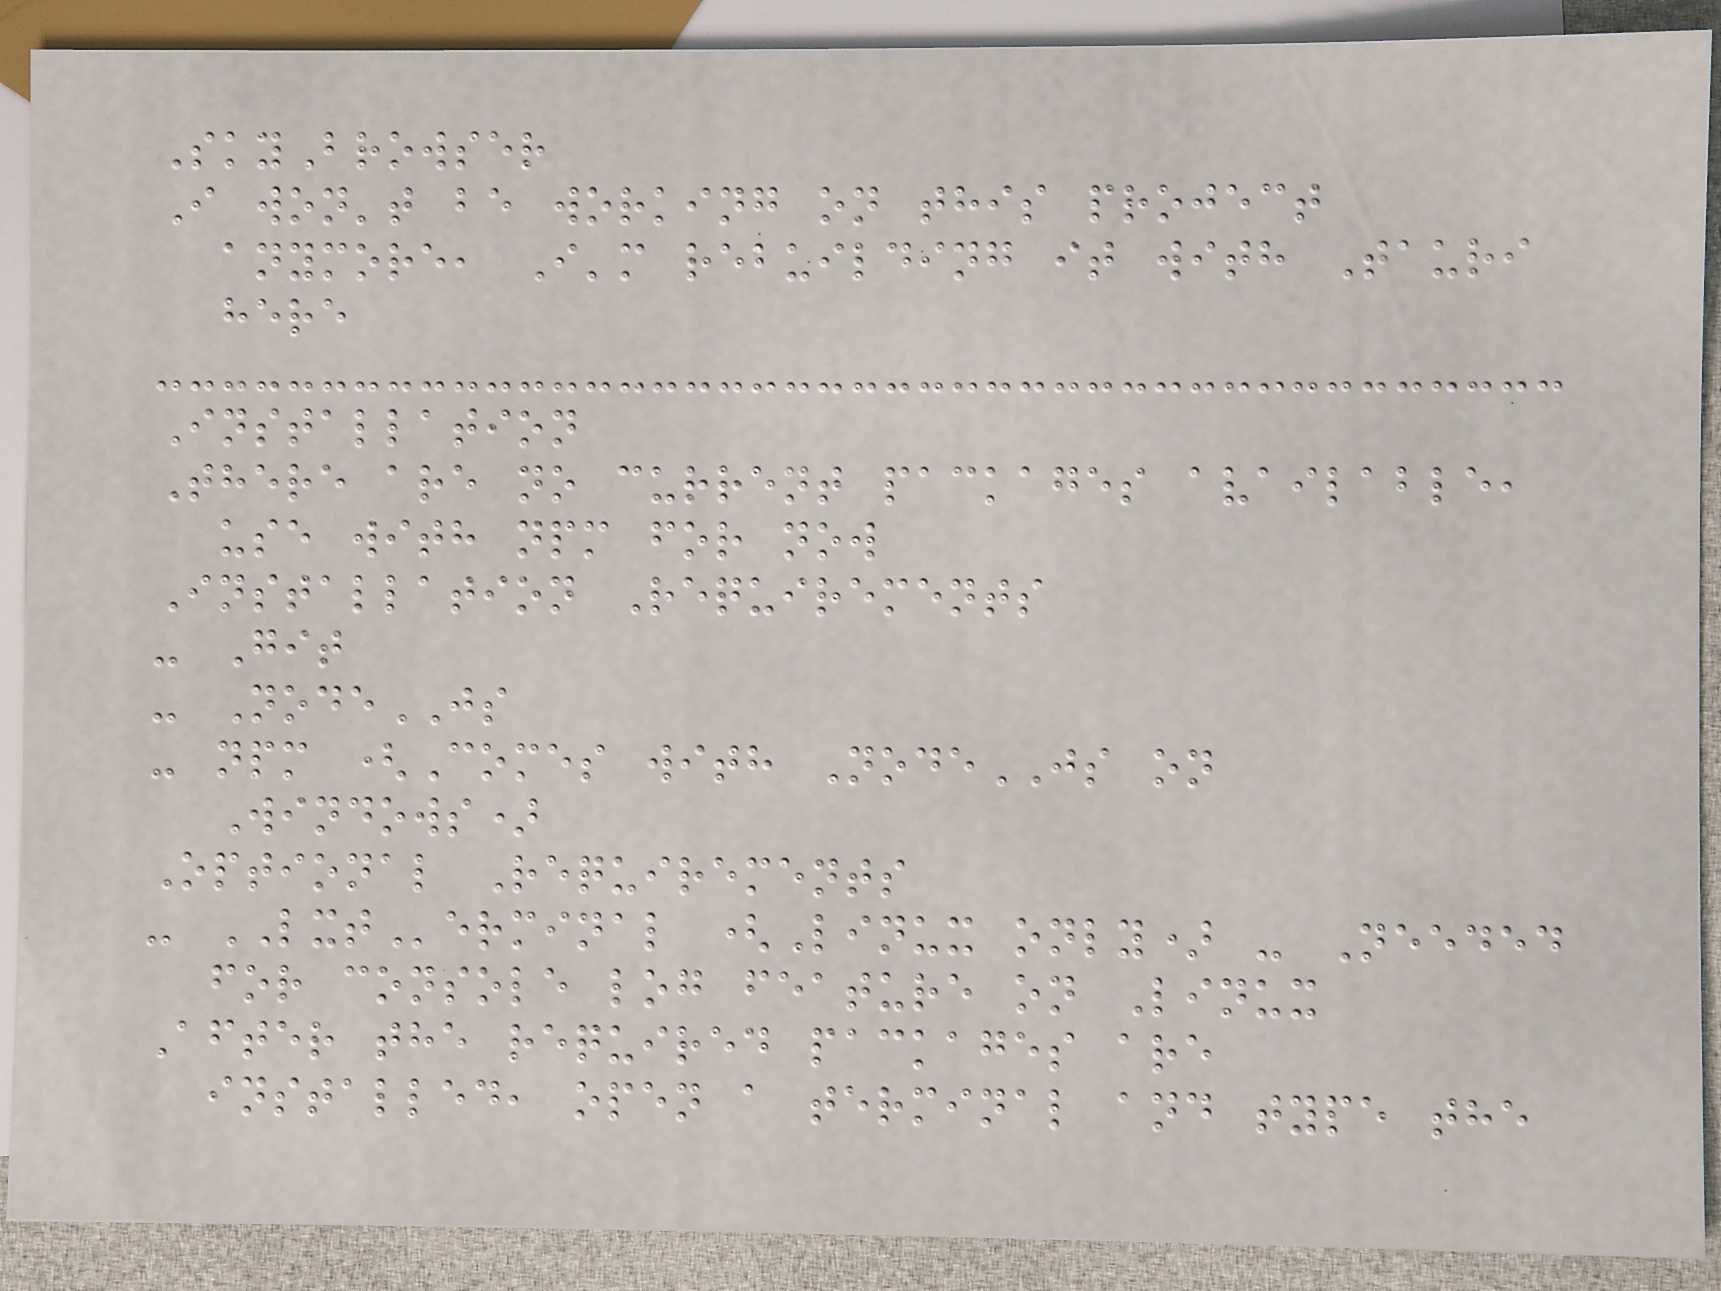SkyBrowser
I won't be working on this project
anymore, I'm rebuilding it with Tauri
here
Installation
There are no current packages available,
use with npm for now
Installation Requirements
- Git
- NodeJS
- npm (Comes with NodeJS on
Windows)
Optional Requirements
- LXTerminal (Linux only) - Needed
for console log feature on Linux
After the required packages are
installed, open a terminal and type the
